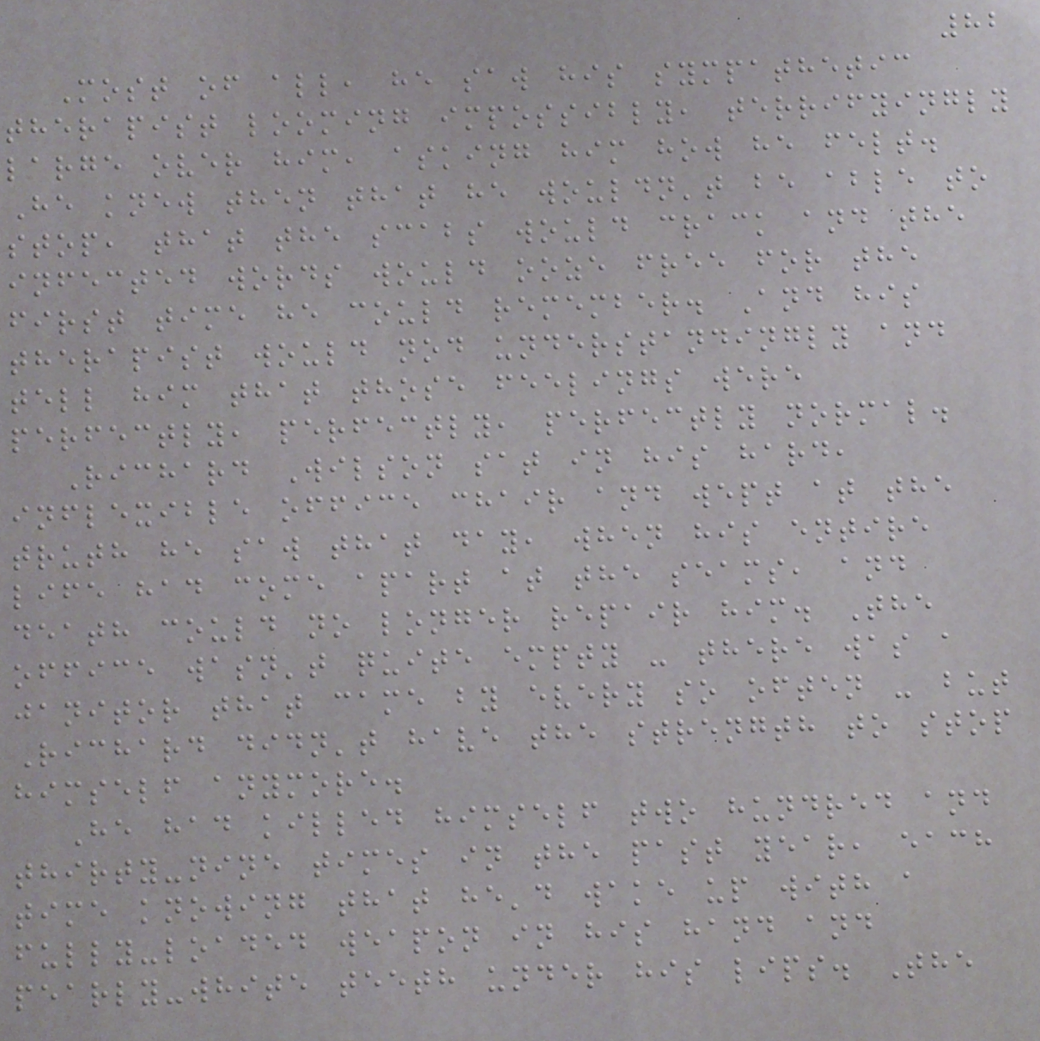82
Most of all, he saw his sympathetic
therapist looming impossibly, terrifyingly
large over him, asking him how he felt.
He knew then that he wouldn't be able to
stop, that the scabs would crack and the
infected words would ooze free for the
first time he could remember. And his
therapist would nod understandingly and
tell him that those feelings were
perfectly, perfectly, perfectly normal.
Richard Wilson sat in his hard,
inflexible office chair and wept at the
truth he saw that day, when his entire
life had come apart at the seams, and
death could no longer repair him. The
office wasn't quite empty - there was a
janitor that came by every so often - but
Richard didn't have the strength to stop
himself anymore.
He had killed himself two hundred and
thirty-nine times in the past year, each
time knowing that he'd wake up with a
fully-loaded weapon in his hand and
pearly-white teeth under his lips. The
